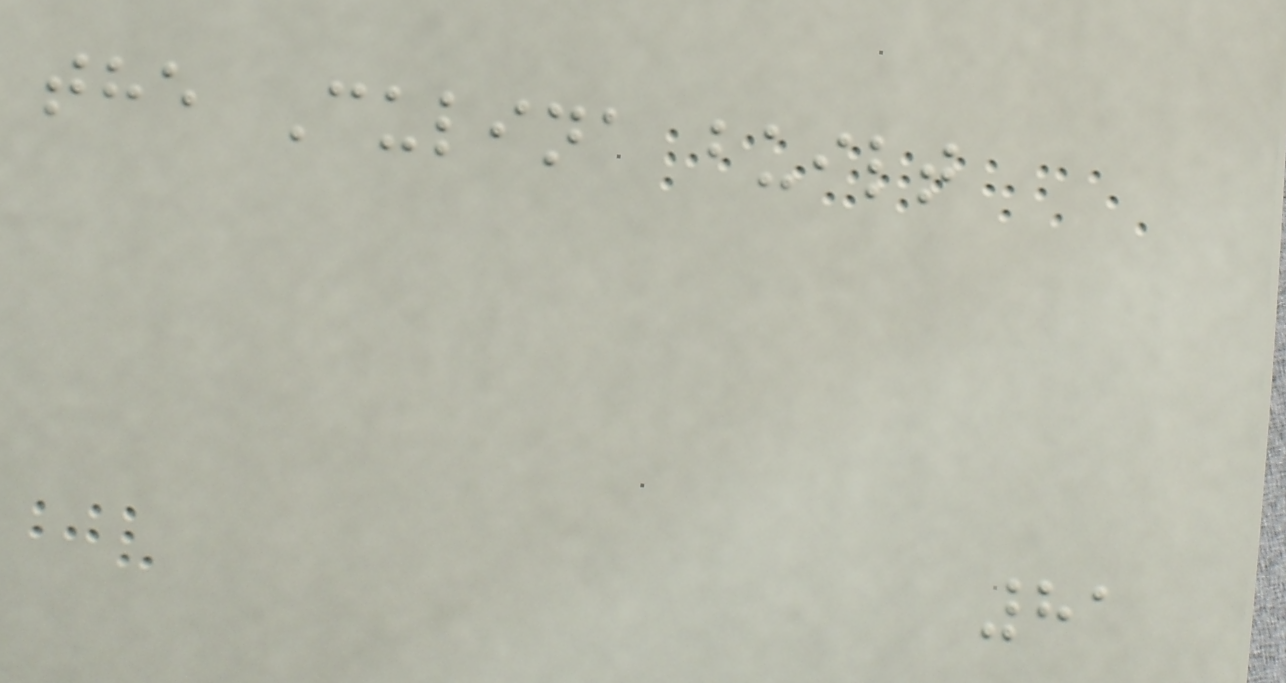the Culina built
81
